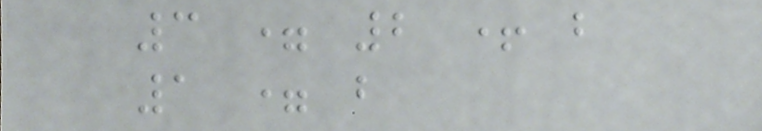3 = 2 + b
1 = b
